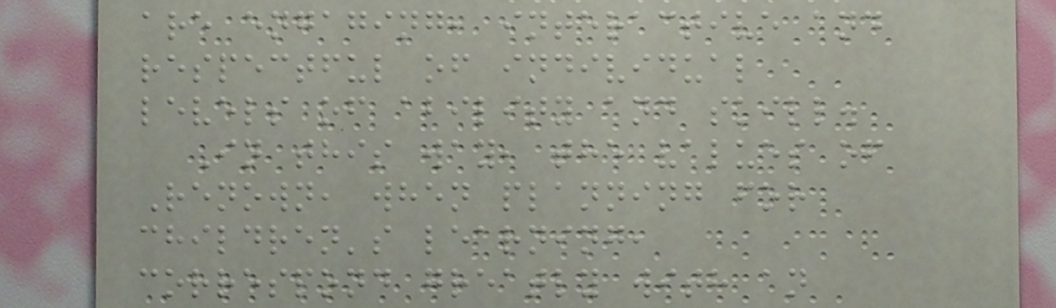are engaging, interactive and
respectful of individual
levels of ability and skill.
In this way, the values of
Renown, when planning for
children's learning,
correspond greatly with an
